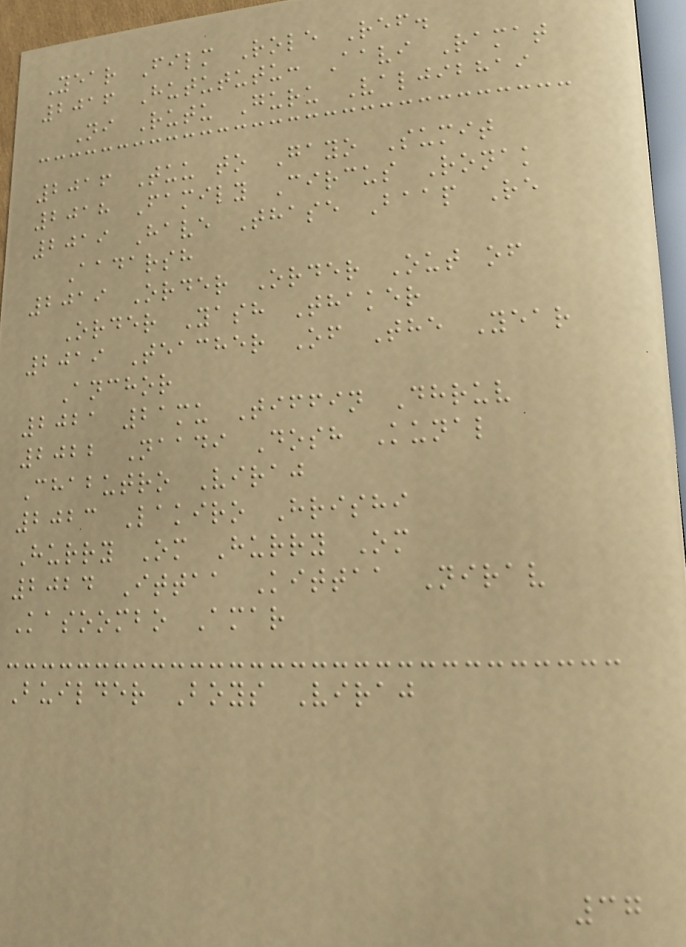Year Film Role Ref.
2016 Hutututu: Aavi Ramat
Ni Rutu Guru Valjibhai
2016 Tuu to Gayo Sumit
2018 Family Circus Ronak
2019 Have Thase Baap Re
Aadarsh
2019 Order Order Out of
Order Yash Thaker
2019 Teacher Of The Year
Anchor
2021 21mu Tiffin Dhruv
2022 Naadi Dosh Kunal
Chabutro Viraj
2023 Lakiro Hrishi
Hurry Om Hurry Om
2024 Ittaa Kittaa Nirav
Kasoombo Amar
Builder Boys Viraj
37
